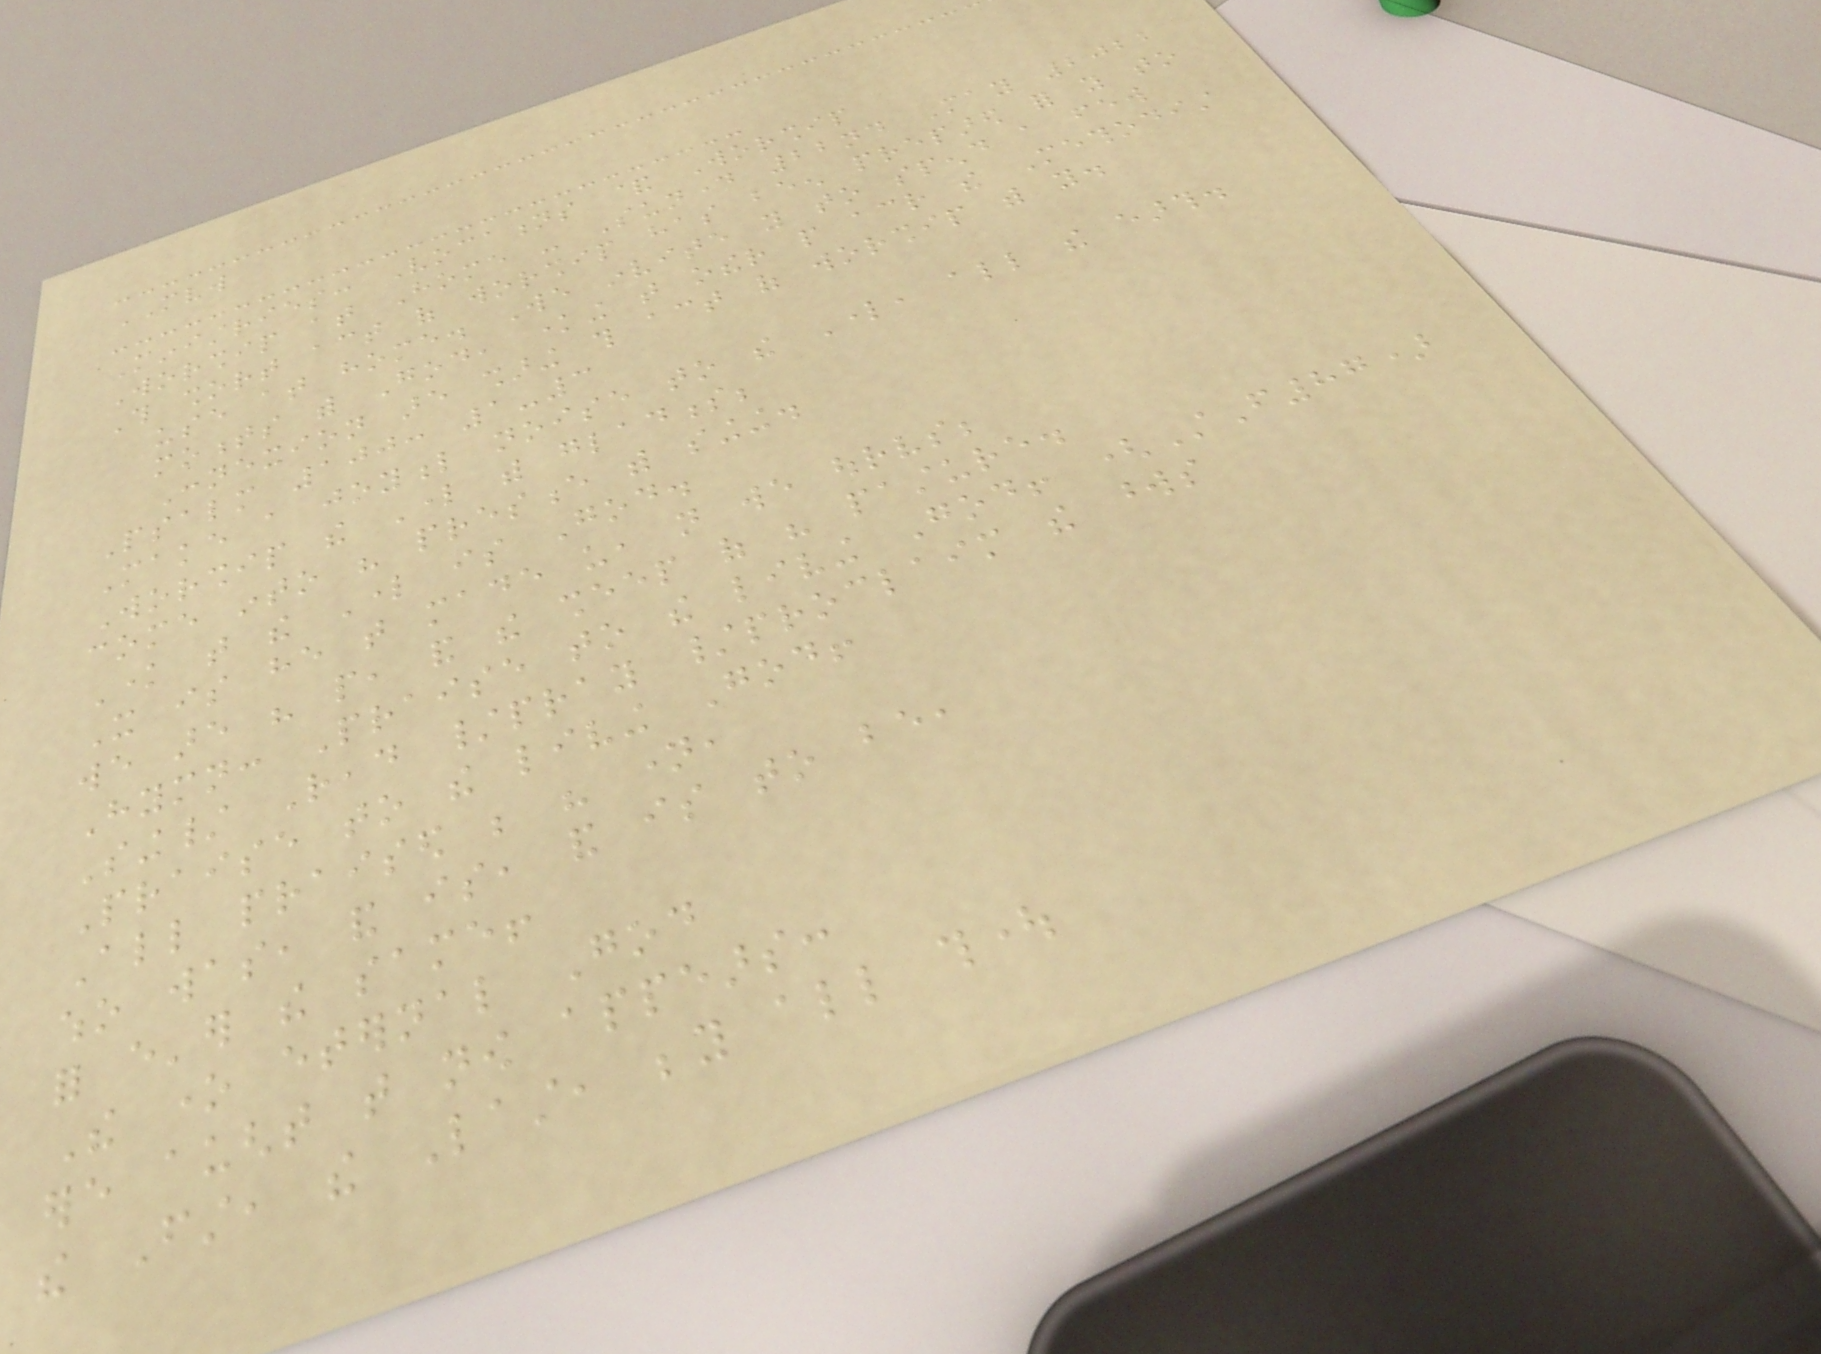MVW
Ministries: Vocations & Worship
Worship at Home - Sunday 22nd May 2022
This short act of worship has been prepared for you to
use at home. We invite you to spend a few
moments with God, knowing that other people across the Methodist
Connexion are sharing this act of worship with you.
Psalm 100: 1-3
Make a joyful noise to the Lord, all the earth.
Worship the Lord with gladness;
come into his presence with singing.
Know that the Lord is God.
It is he that made us, not we ourselves;
we are his people, and the sheep of his pasture.
Hymn: Praise to the living God! (StF87)
Sing/ Read /pray /proclaim the words
Praise to the living God!
All praised be his name,
who was, and is, and is to be,
for e'er the same!
The one eternal God
ere aught that now appears:
the First, the Last, beyond all thought
